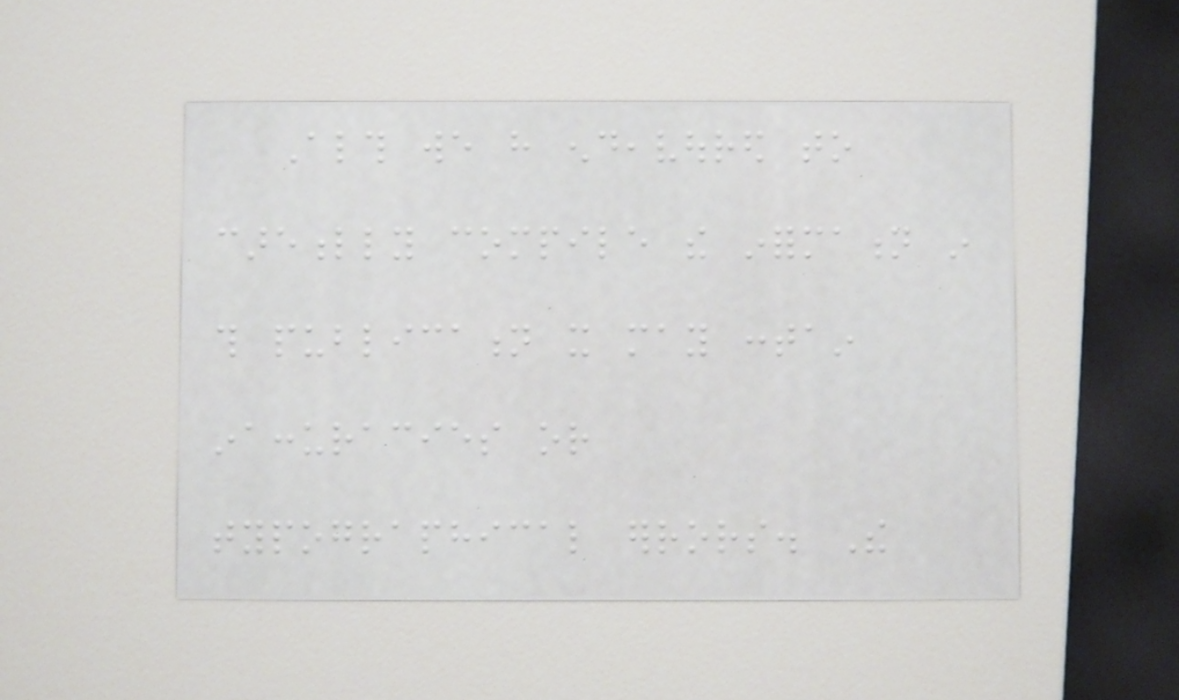Although we have endeavoured to
carefully compile the information in
this publication it may contain
inaccuracies or
typographical errors. The
